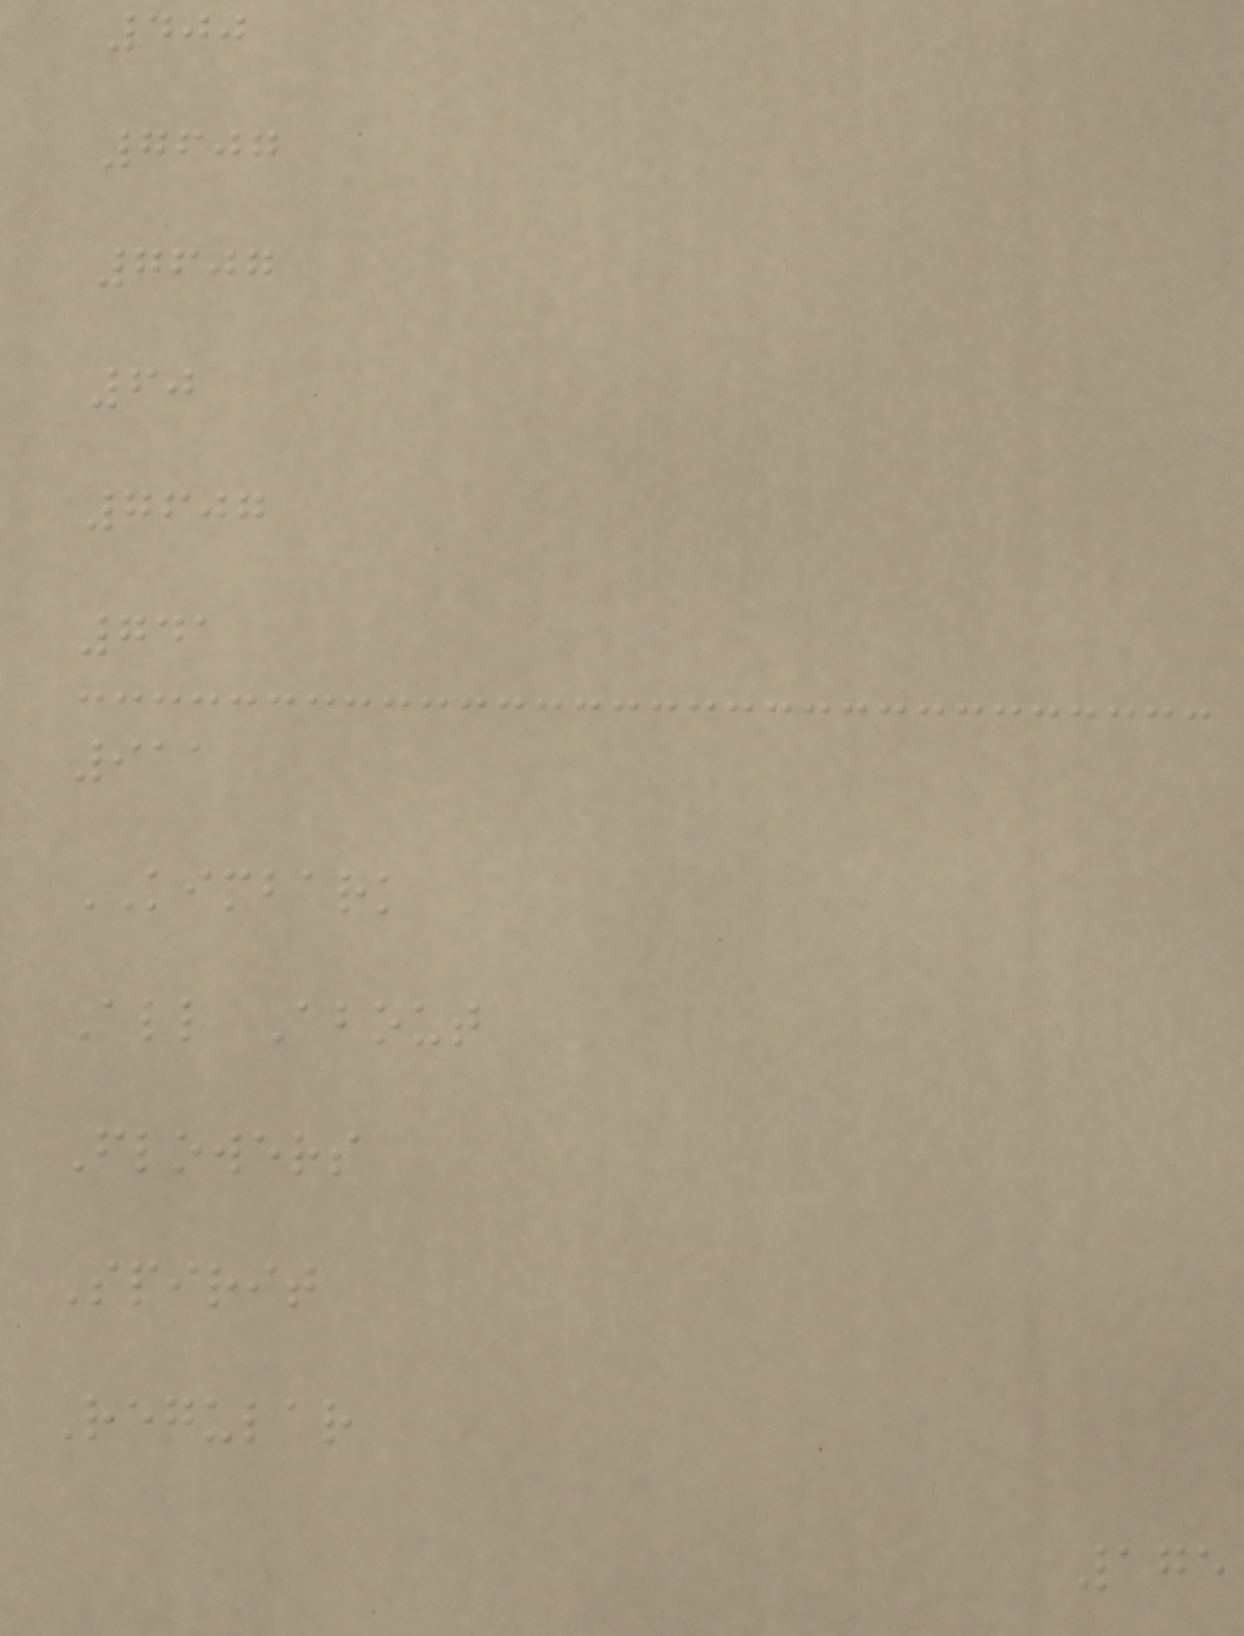400
7607
7607
60
7607
741
911
KIMBARK
All About
Flowers
Spirit
Regular
175
